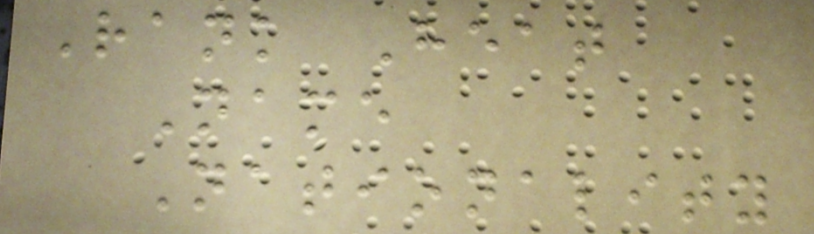Rank Heat
Name
Nationality
